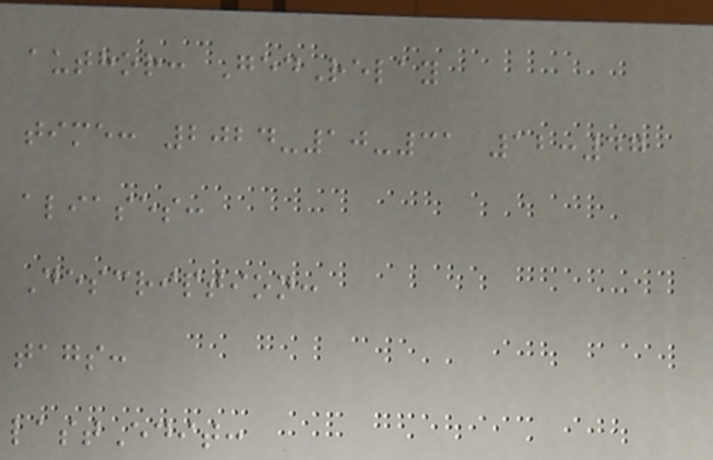author: GedRelay
time: 2024-10-31 12:47
aliases:
Description:
tags:
lastEdit:
